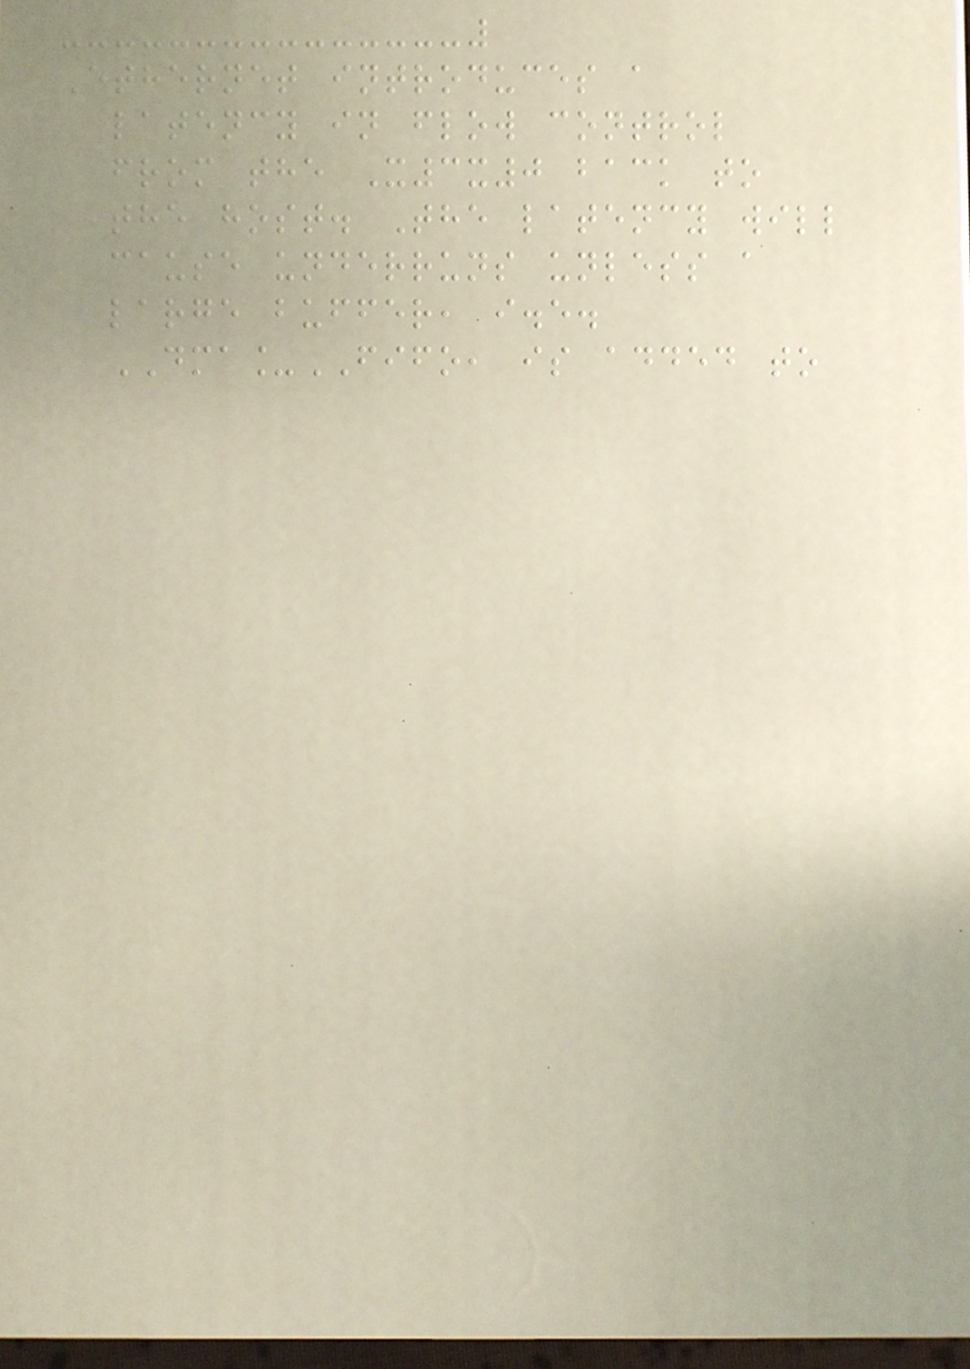Ethernet introduces a
latency in flow control
from the X3x0 back to
the host. The latency will
cause underruns unless a
large buffer, i.e.
DMA_FIFO, is added to
